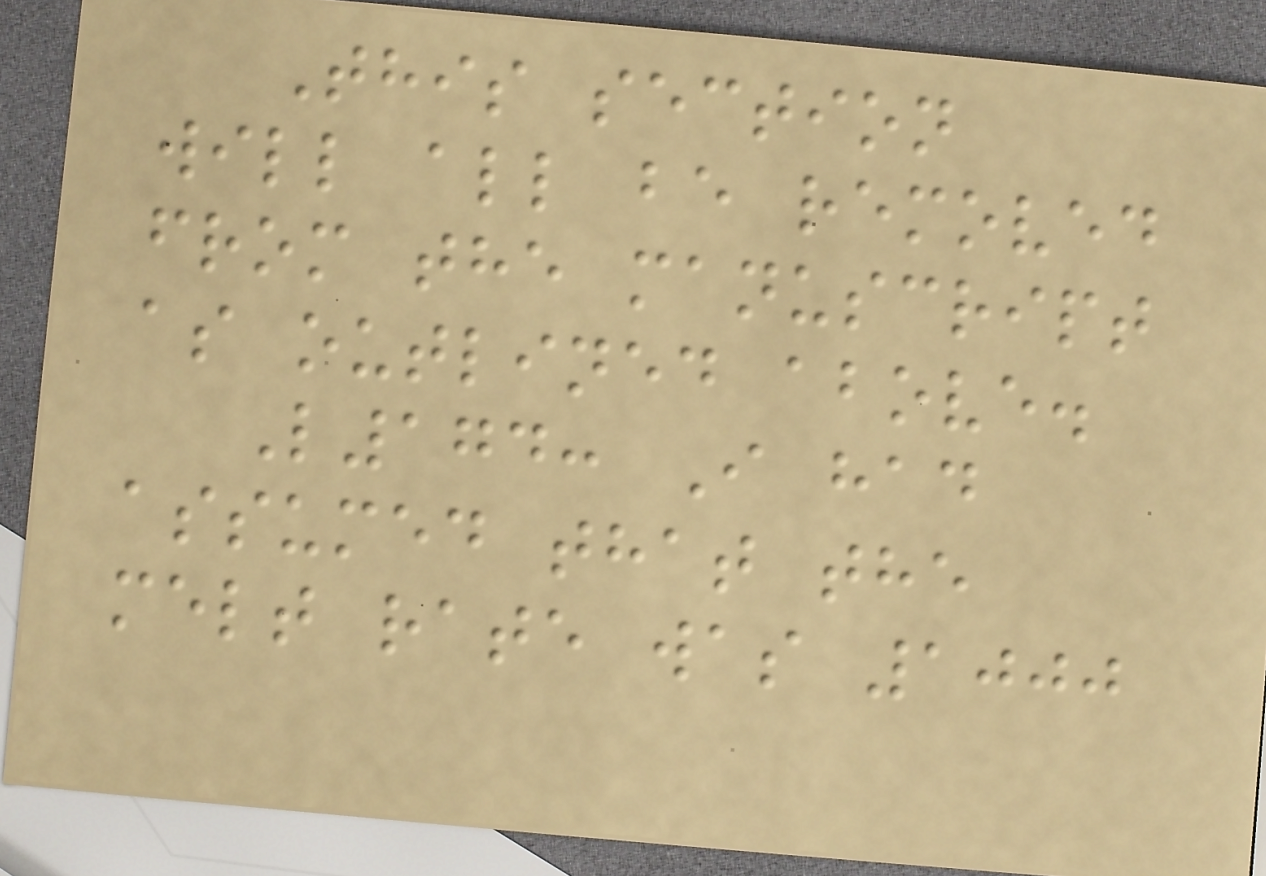This section
will all be removed
from the manuscript
as outlined above.
L174: I had
assumed that the
melt rate was 1000
